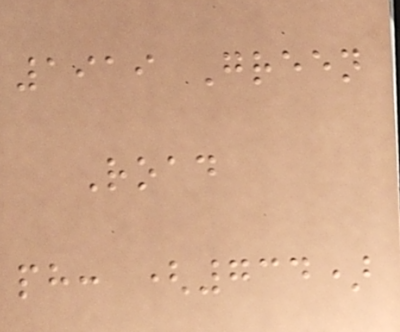1919 Green
Road
ph: (734)
